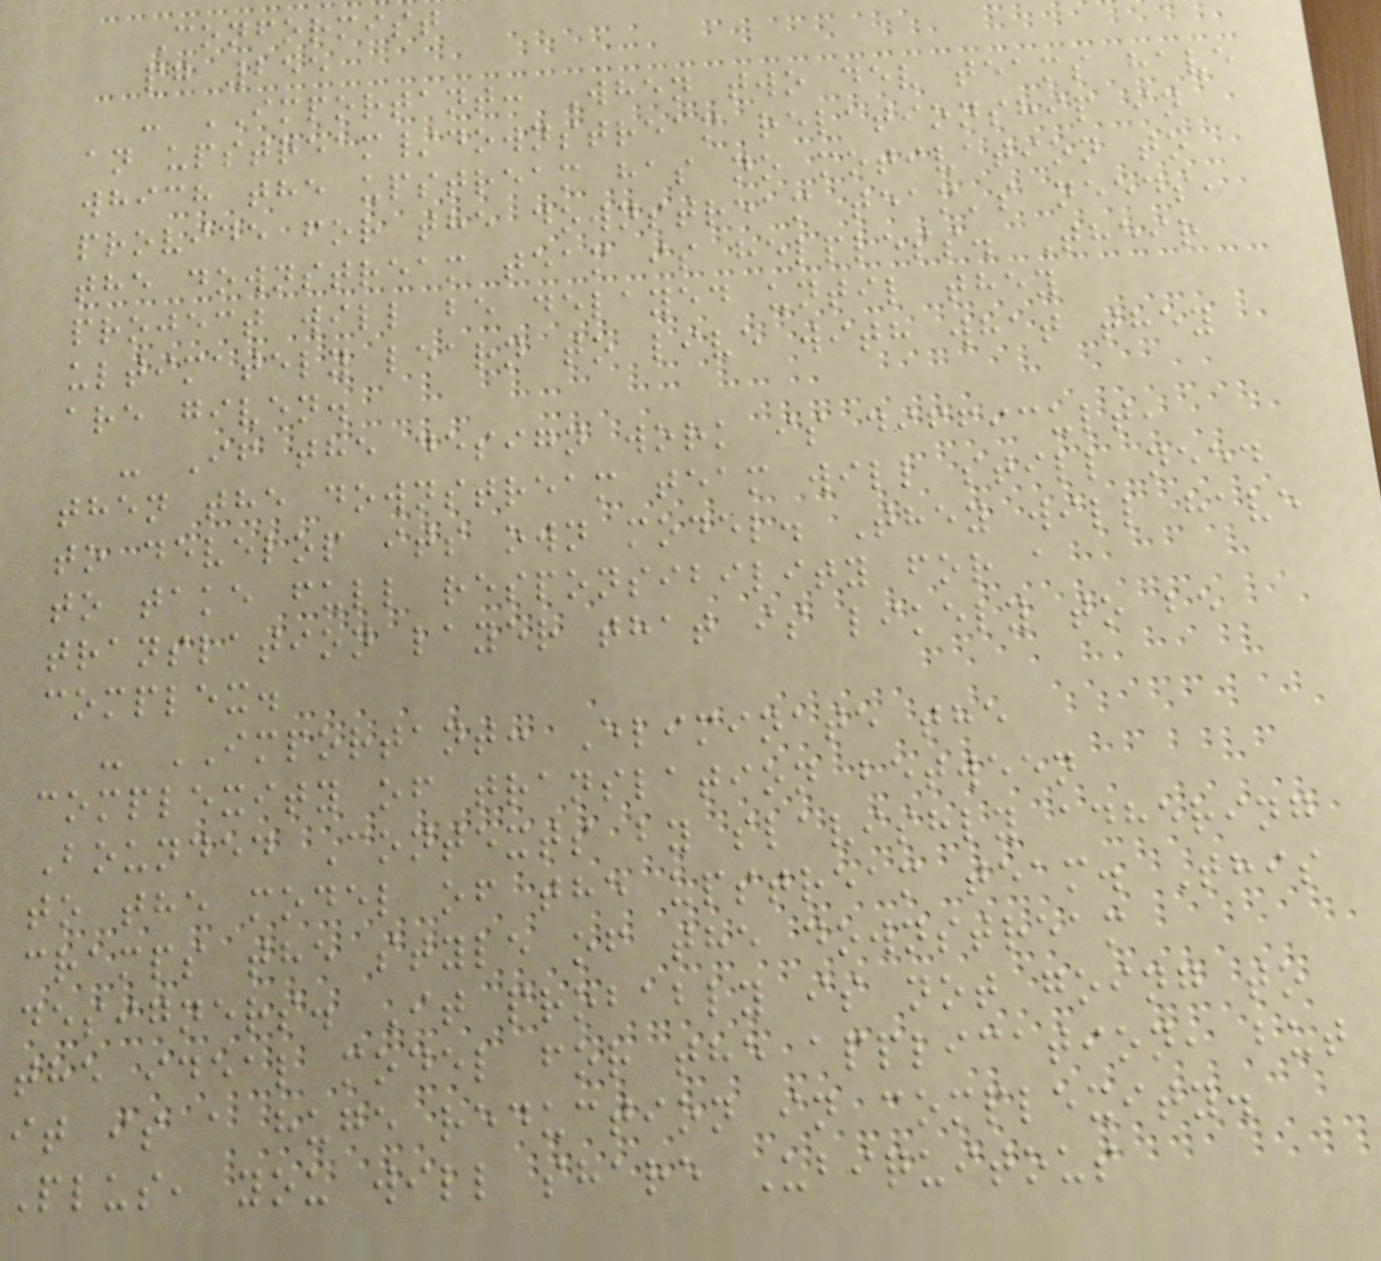Conformist
pg 255
- IMPORTANT: When two dev teams have
an upstream/downstream relationship in
which the upstream has no motivation to
provide for the downstream team's needs,
the downstream team is helpless. Their
project will be delayed until they
ultimately learn to live with what they
are given.
- If the design work is difficult,
then the downstream team will still need
to develop its own model. They will have
to take full responsibility for a
translation layer that is likely to be
complex.
- IMPORTANT: Eliminate the
complexity of translation between
Bounded Contexts by slavishly adhering
to the model of the upstream team. This
cramps the style of the downstream
designers. It probably is not going to
the ideal model for the application, but
it is a huge reduction in complexity.
Plus, you will share Ubiquitous
